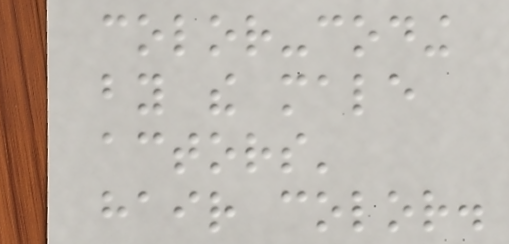color-coding
by the male
actors'
hair color.
